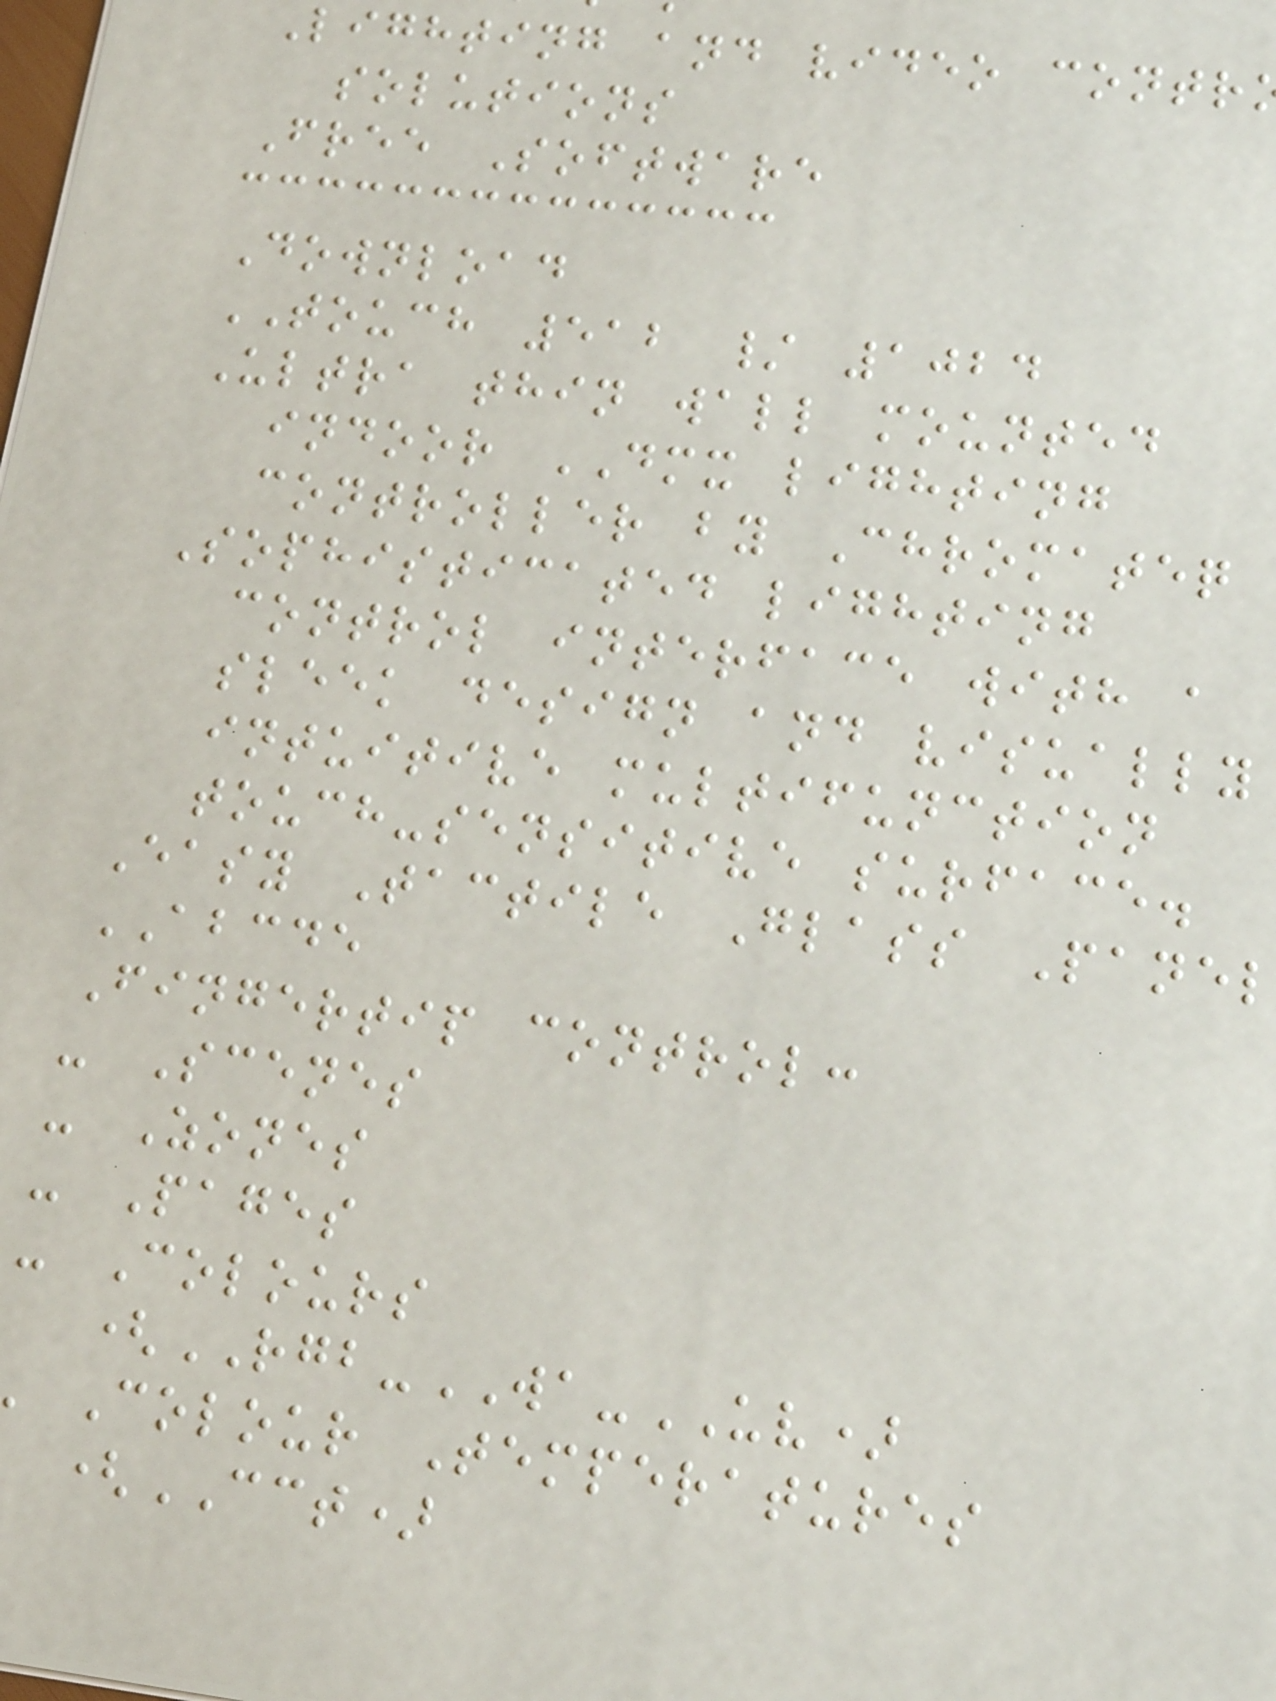Lighting and video contr
solutions
Free Software
Download
TOUCH 512 / 1024
Ultra thin wall mounted
indoor DMX lighting
controller by Chromateq
Sophisticated lighting
control interface with a
sleek design and visually
intuitive multifunction
touch-sensitive surface.
Easy Tactile Glass Panel
ABCDE
Fingertip control:
- Scenes
- Zones
- Pages
- Colours
(RGB-WA-UV)
Colour Temperatures
(CCT)
